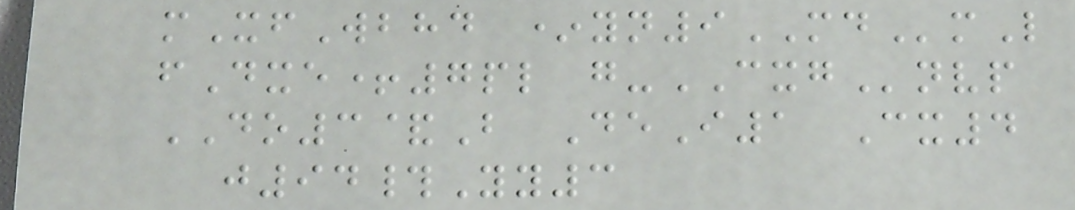mXfWbhd *yn9MDmL
fDxe+7pl g-CXGnvp
DO3&B DeI1 Cx4
j94#Yy3
